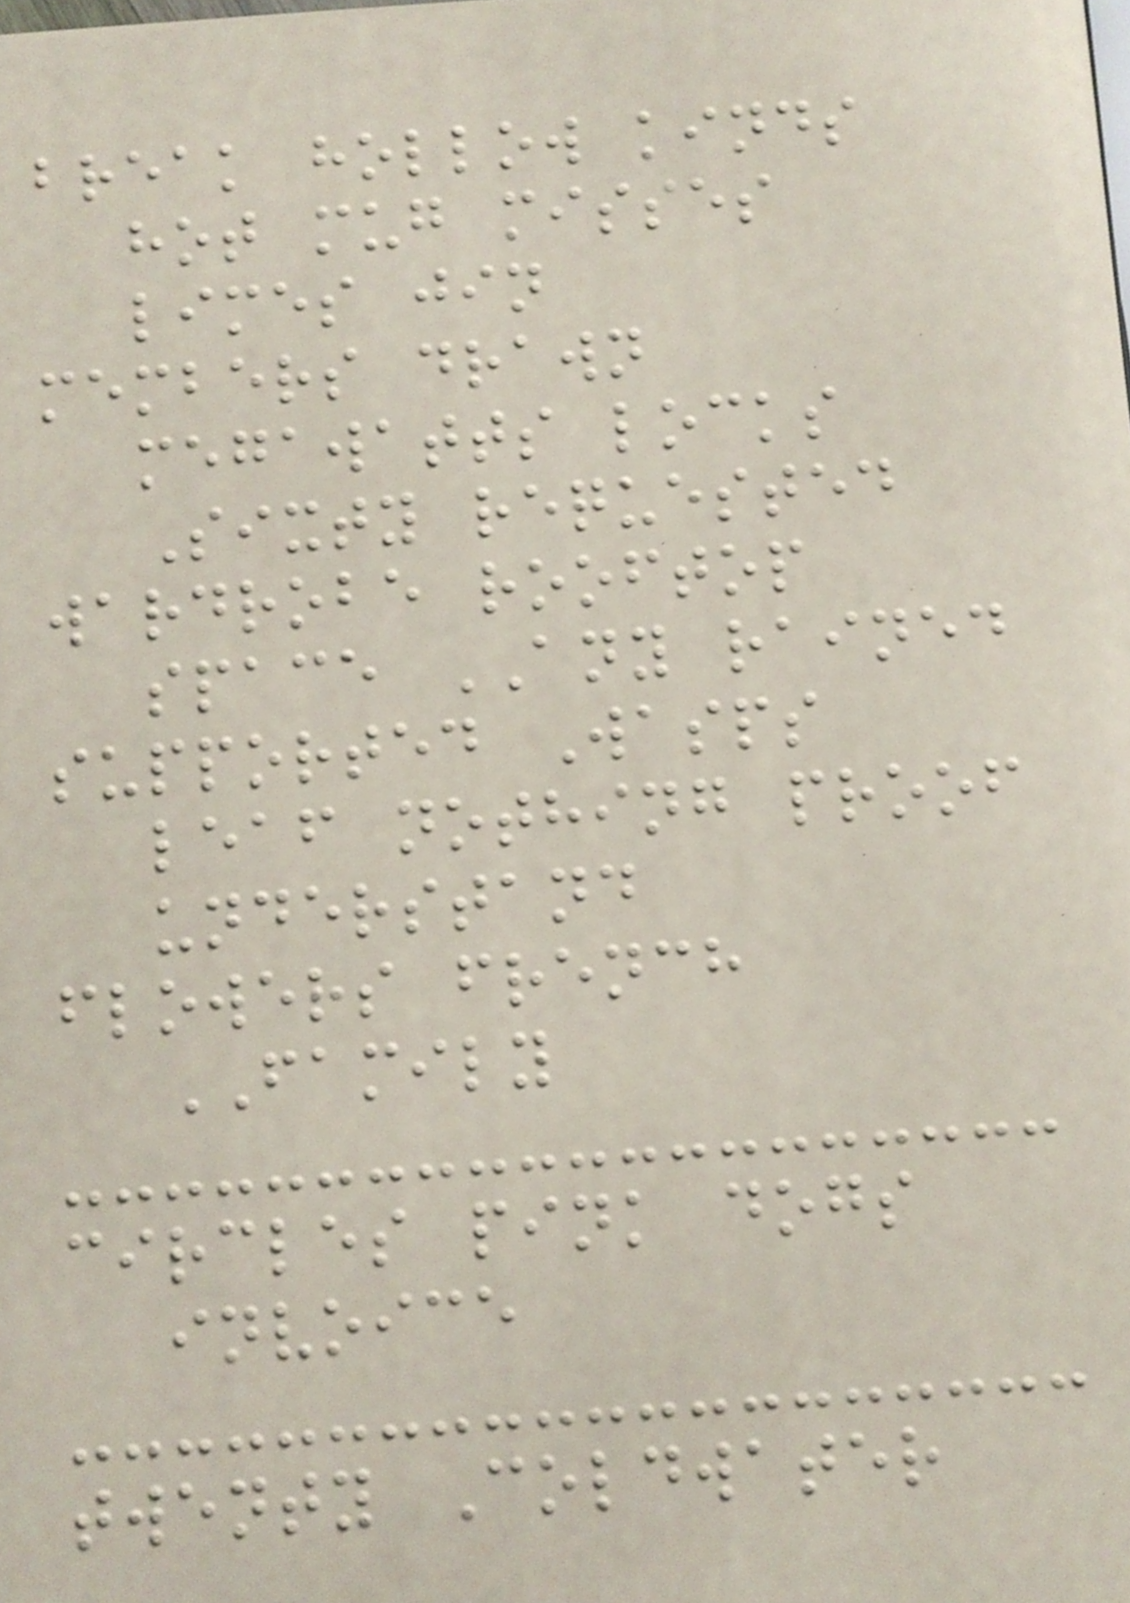break hollow kinds
hot mug misses
limes jin
members drawn
megawatts locks
Sixty requested
wardrobe rooftop
space ANY rained
supported Wasps
leaf nothing proof
understand
flowers french
FAMILY
circles pink dogs
invoice
twenty Coldwater
